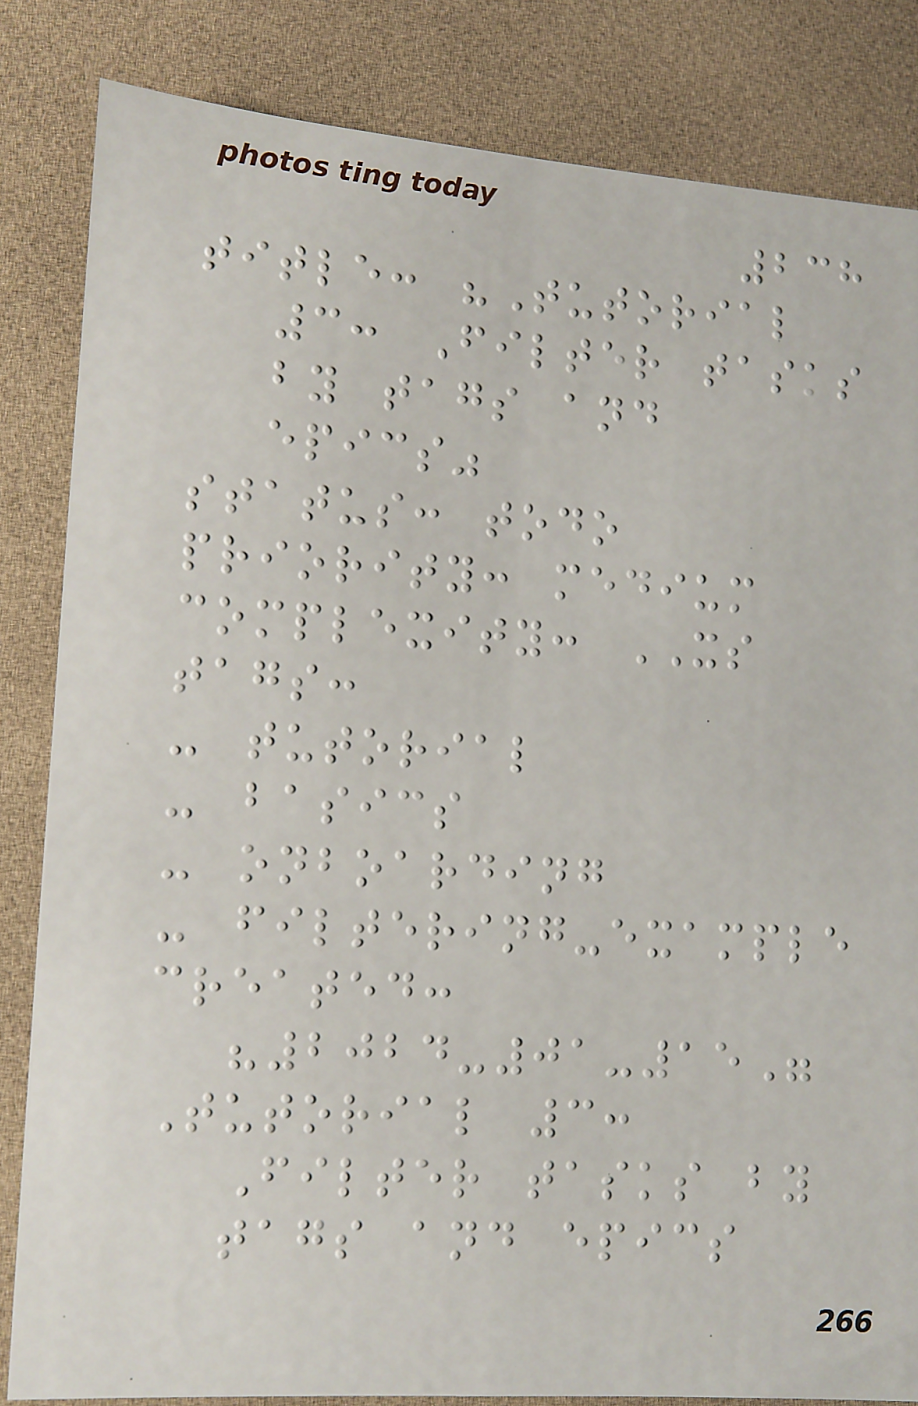238
title: "Tutorial
3: Filter tasks
by tags and
epics"
status: todo
priority: medium
complexity: XS
tags:
- tutorial
- basics
- onboarding
- filtering-example
created:
"2024-01-15"
Tutorial 3:
Filter tasks by
tags and epics
